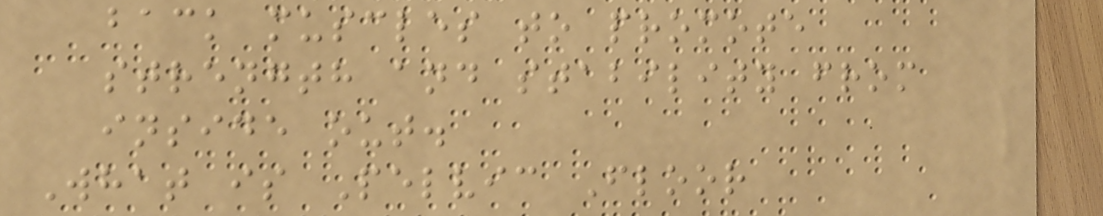back muscles to promote
strength and stability from
inside out.
What is Pelvic Floor
